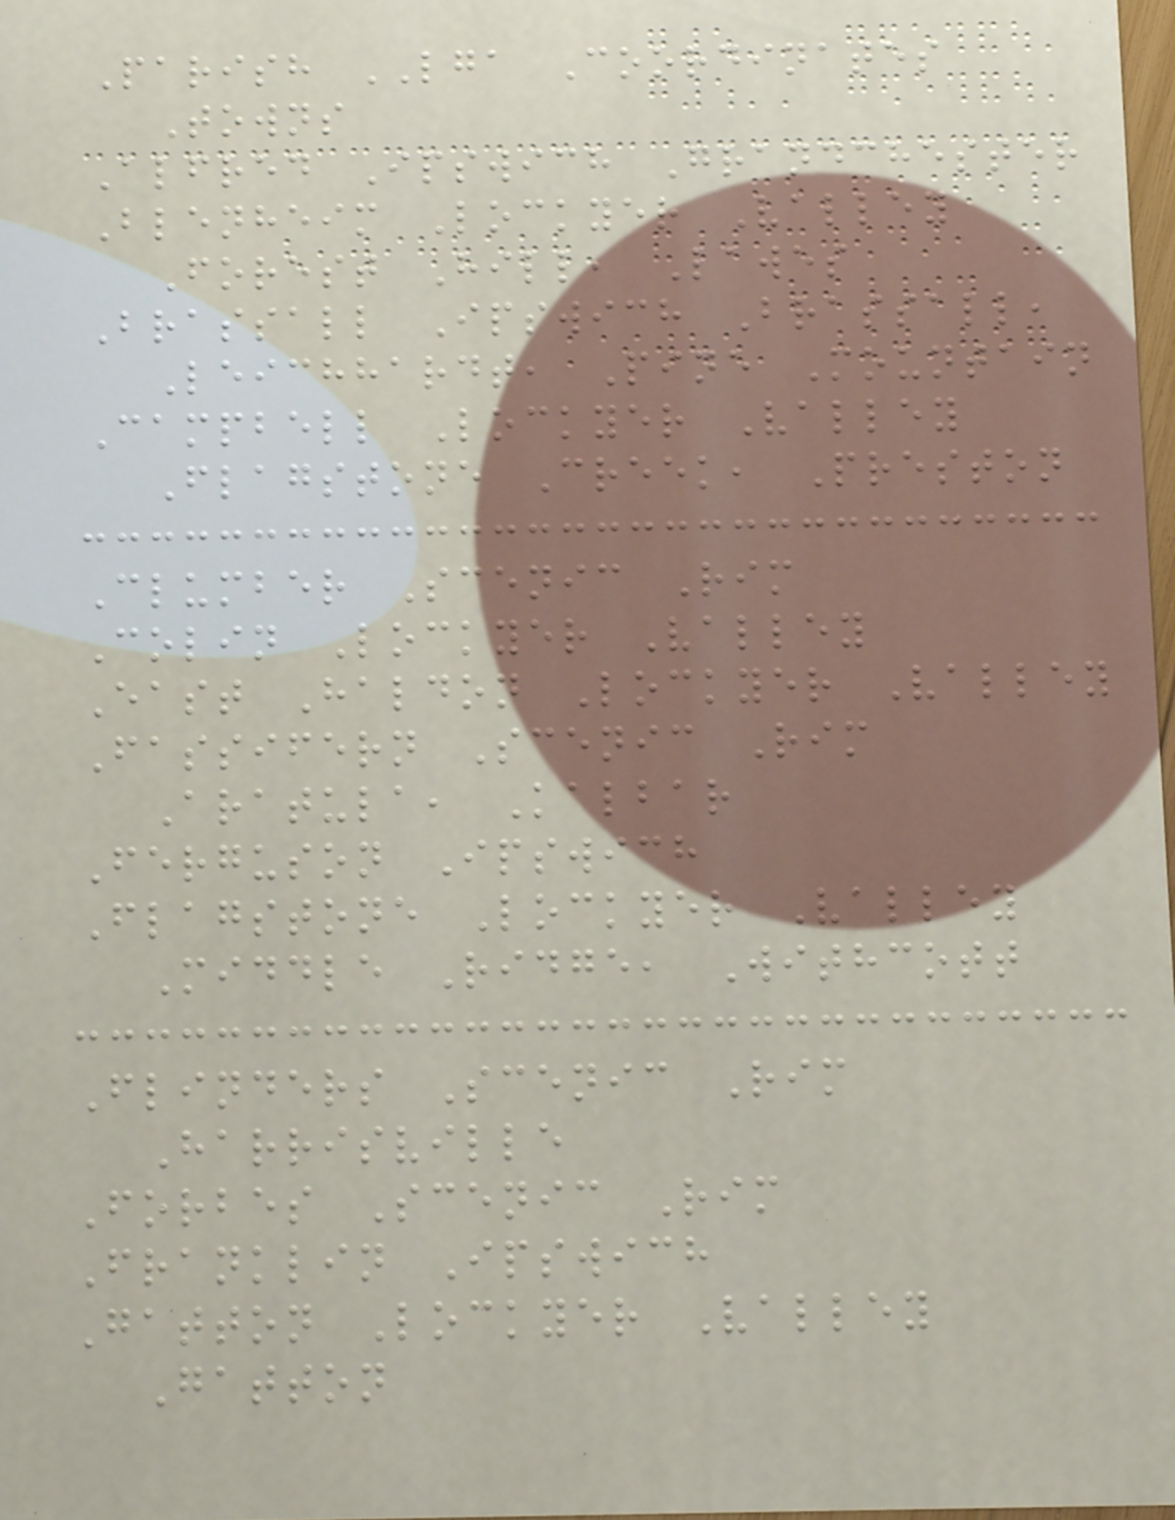Parish LGA Coordinates
Towns
Alfred Ipswich Grandchester
Blenheim Lockyer Valley
Forest Hill, Lawes
Brassall Ipswich Brassall,
Leichhardt, Pine Mountain
Campbell Lockyer Valley
Flagstone Creek, Preston
Clumber Scenic Rim
Colin Lockyer Valley
East Haldon Lockyer Valley
Fassifern Scenic Rim
Aratula, Kalbar
Ferguson Ipswich
Flagstone Lockyer Valley
Middle Ridge, Withcott
Flinders Scenic Rim
Harrisville
Forbes Scenic Rim
Franklin Ipswich
Gatton Lockyer Valley
Gatton
